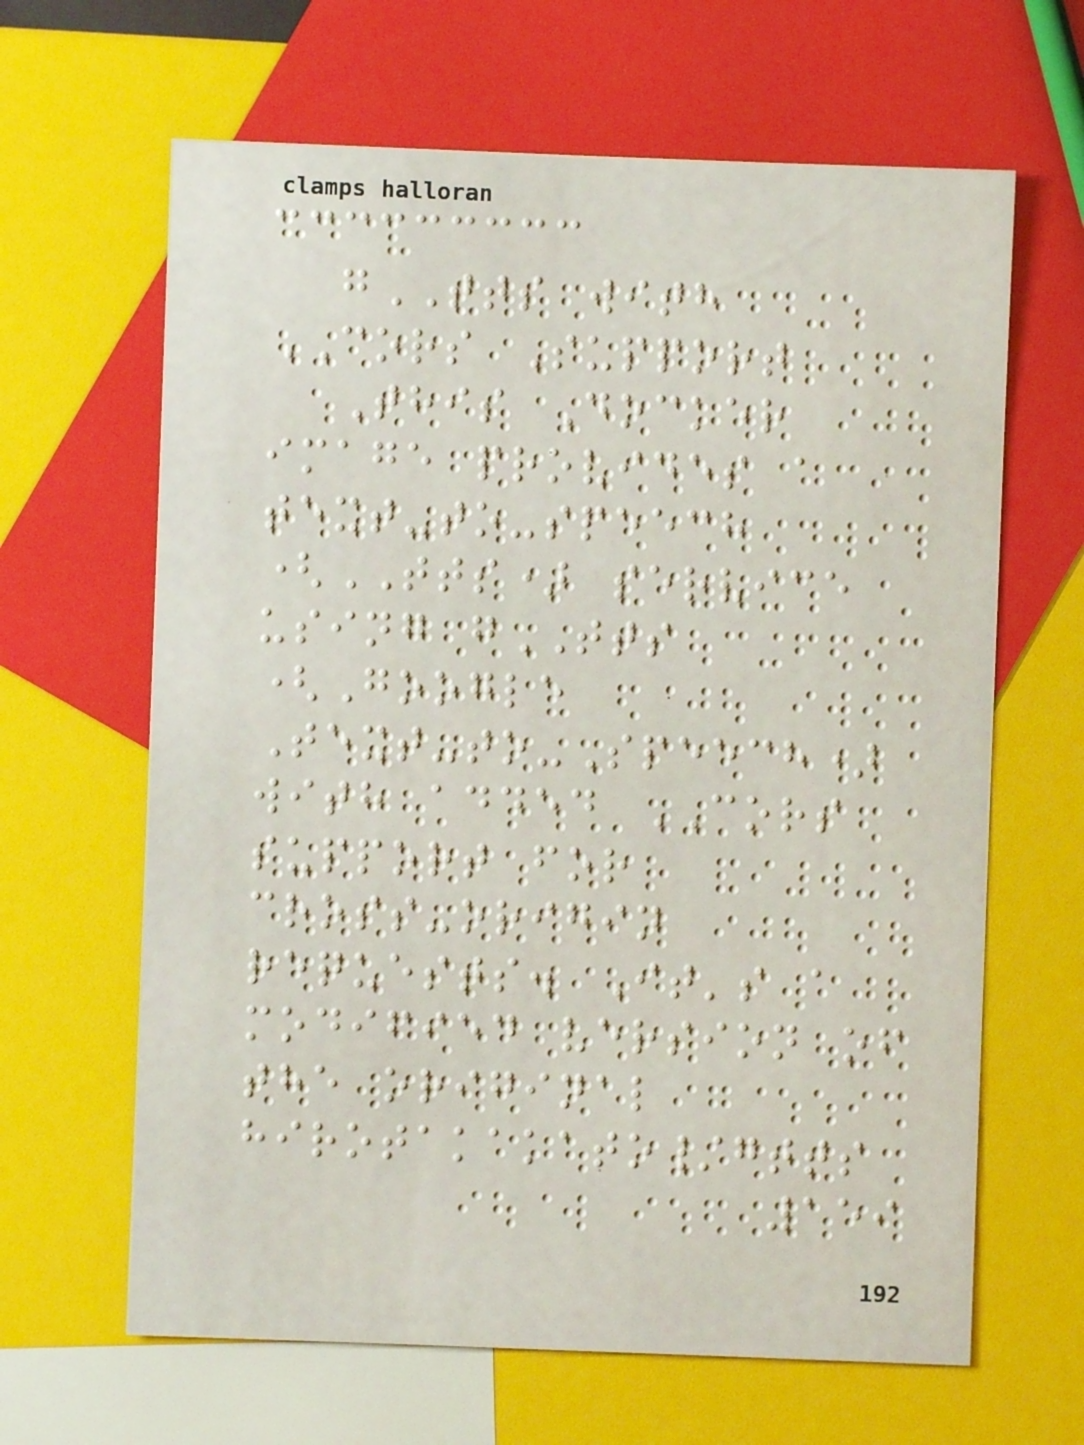gTTS with
CORS Support
This Docker
image provides a
text-to-speech
(TTS) service
using gTTS
(Google
Text-to-Speech)
with added CORS
support for
cross-origin
requests. It's a
modified version of
the original
hirotakakato/gtts
159
